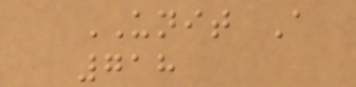UNIT A
718
